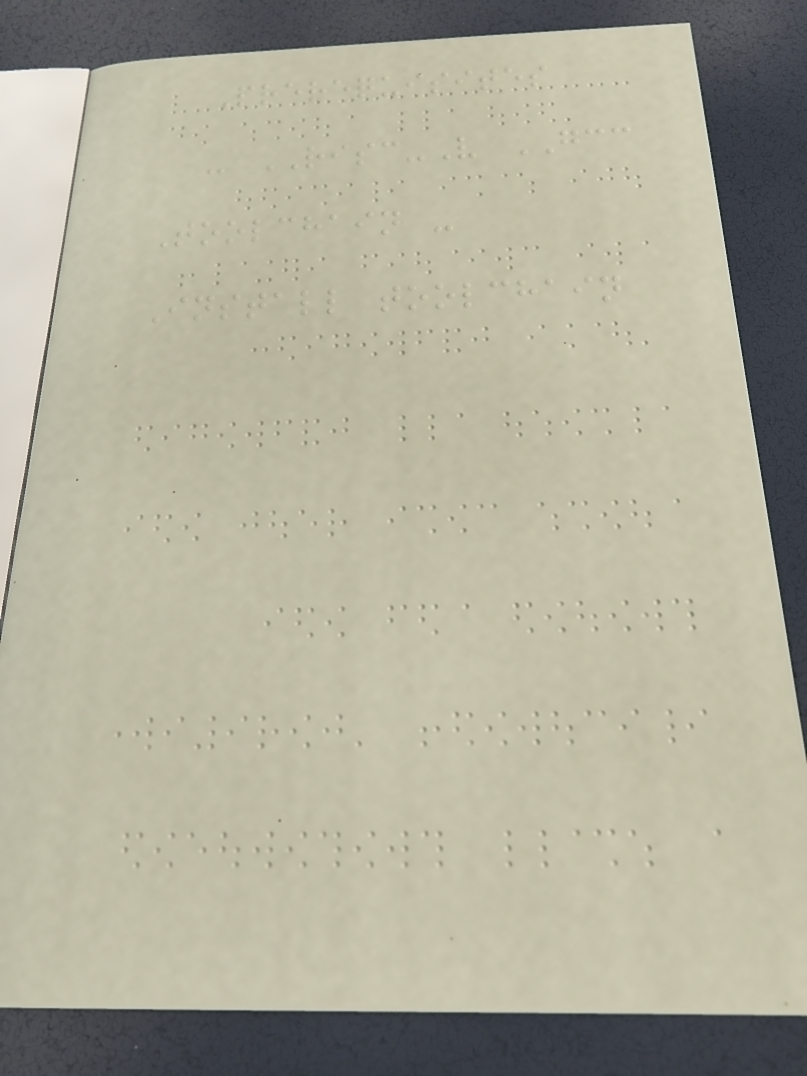Prerequisites
- RISC-V GCC
Toolchain -
Install toolchain
